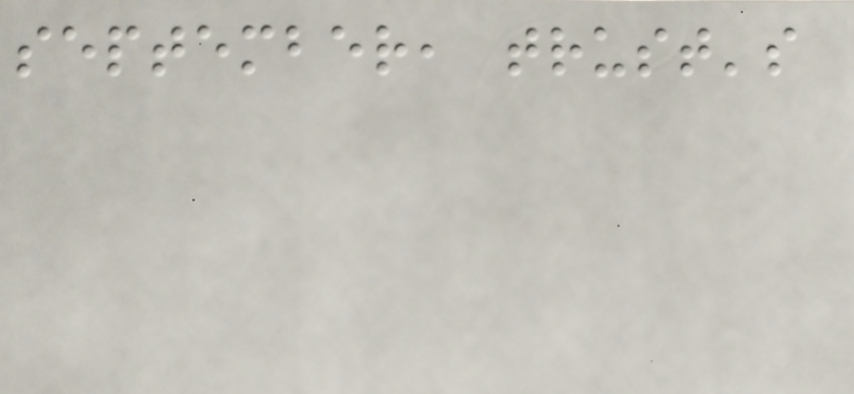september, trust's
